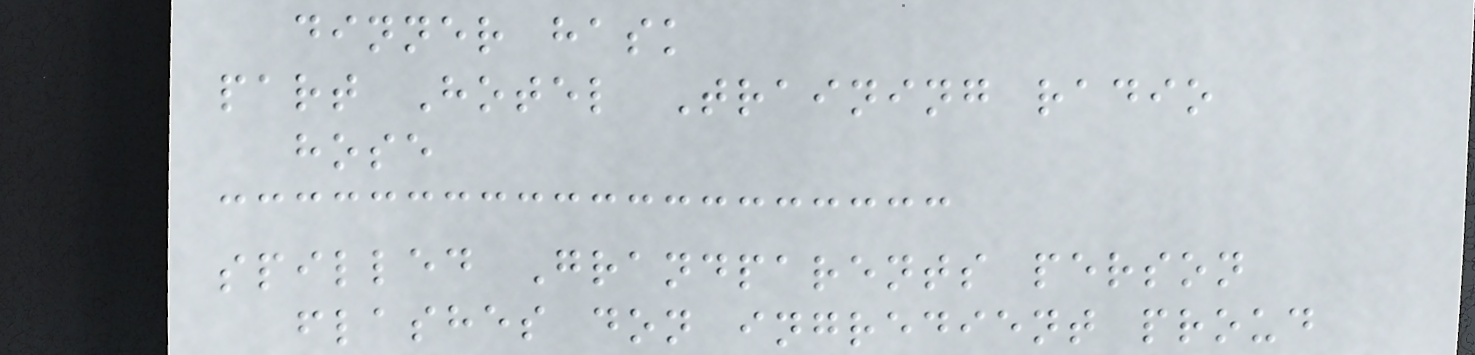dinner hask
part Hotel Training radio
hose
spilled Grandparents person
flashes don ingredient proud
